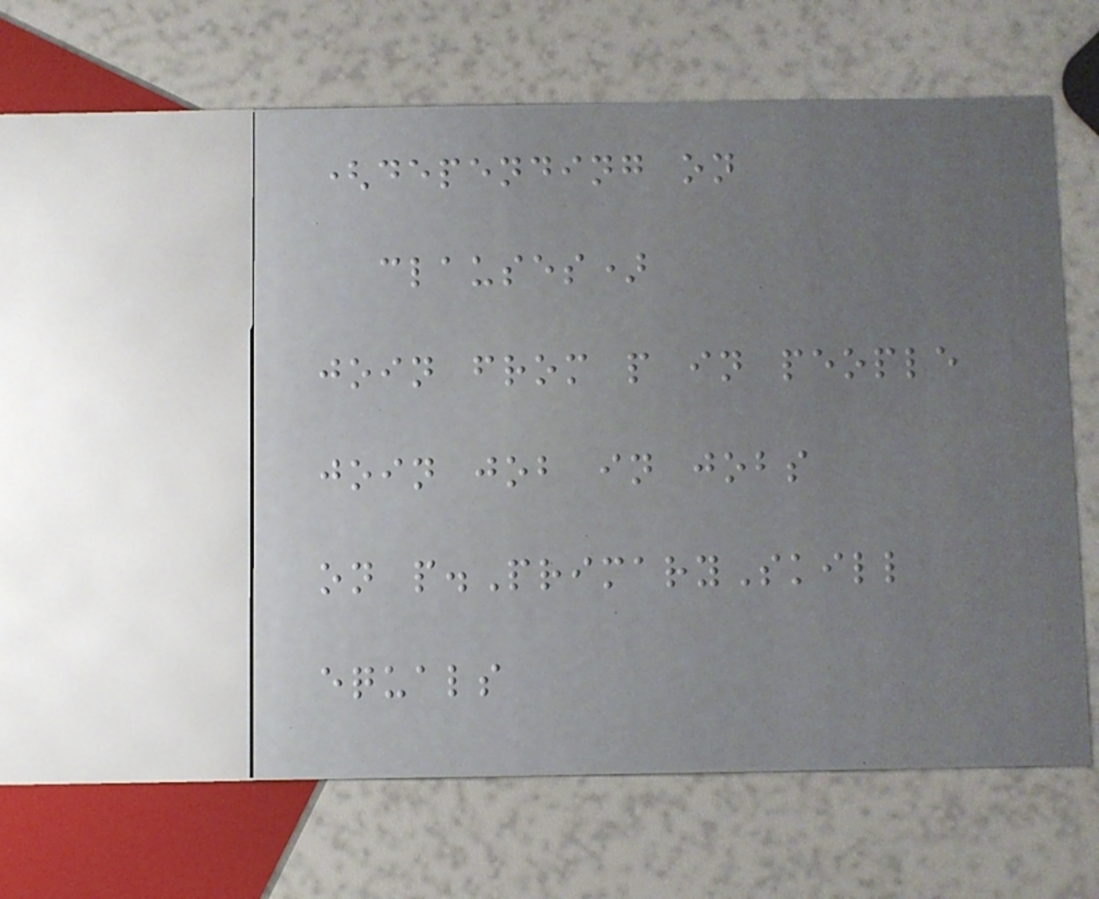(depending on
clauses)
join from p in people
join job in jobs
on p.PrimarySkill
equals
